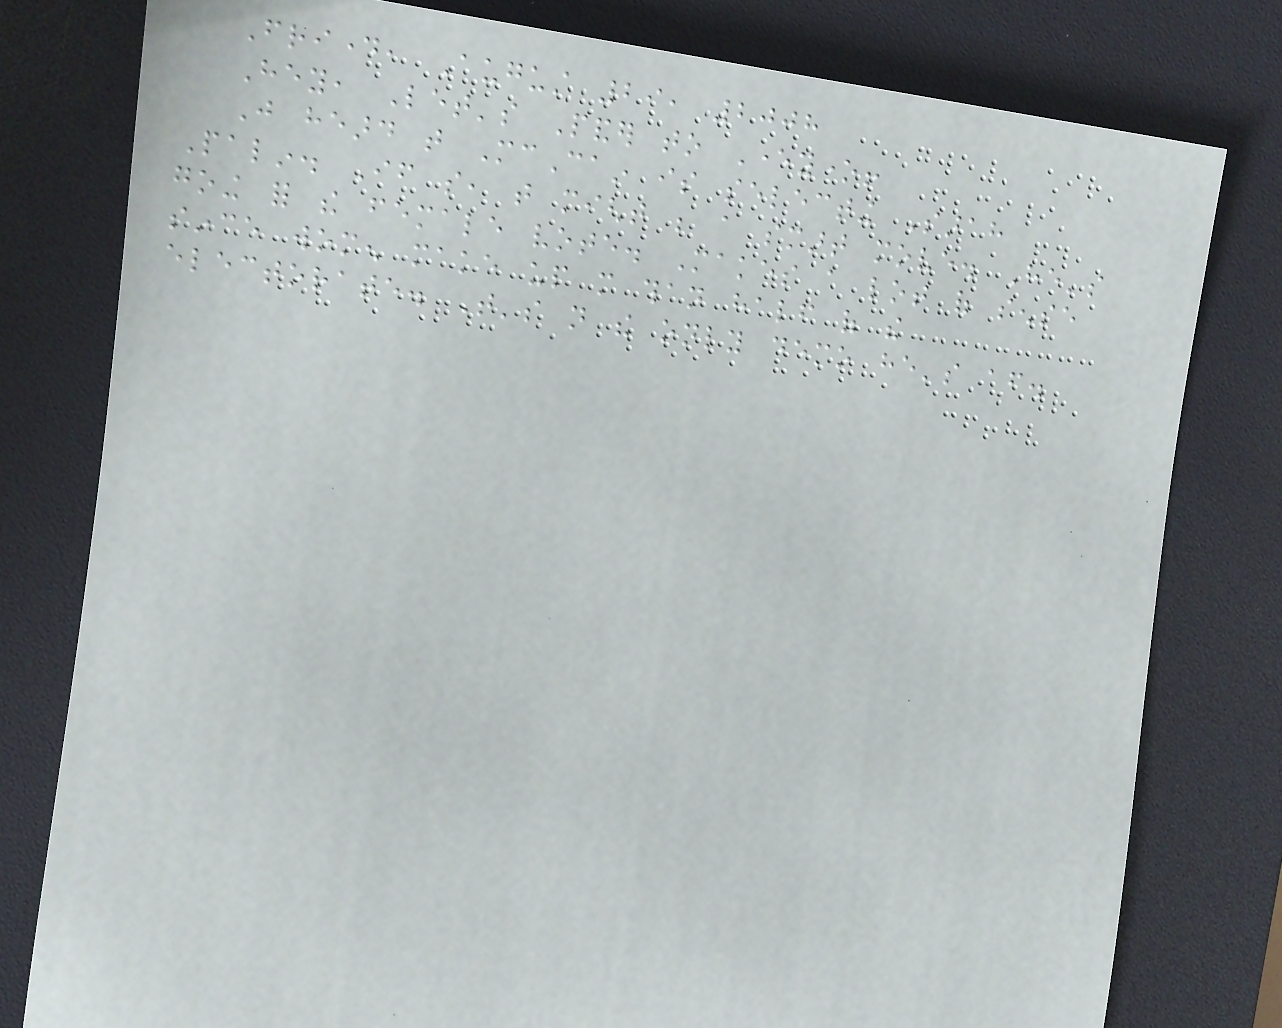Friday, August 29, 2008
Hey, Let's Pander to Everyone!
Just heard that McCain is selecting Sarah
Palin. If so, that might be a smart move. He's
going for the female vote. Makes a lot of sense
since women make up more than half of the
electorate. That's not the only demo he's after.
